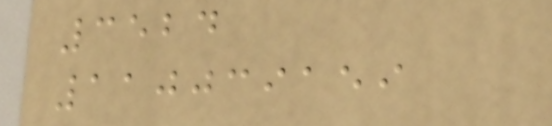3524
110039159
